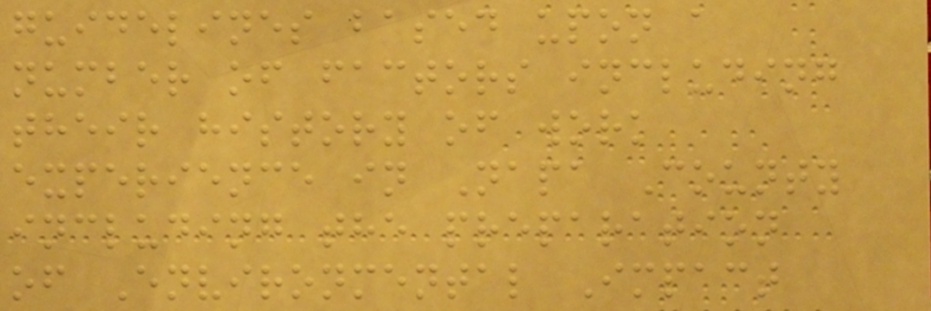guidelines based upon a
number of factors including
their history of work
experience in Napa County
including the preparation
of Environmental Impact
